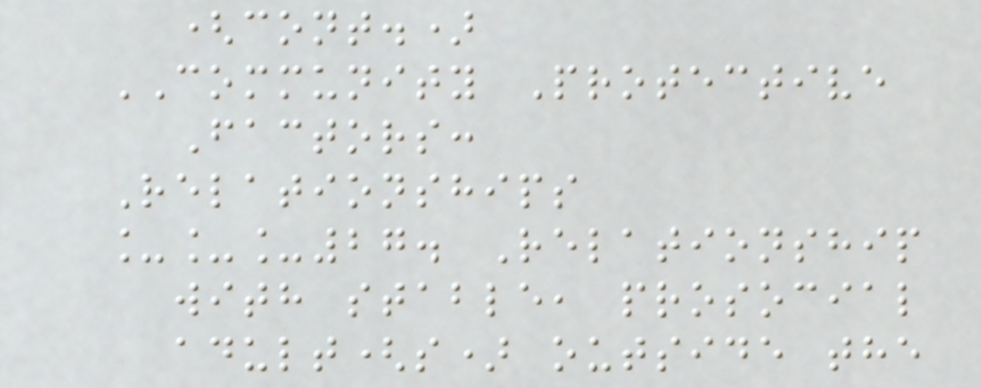(cont.)
COMMUNITY Protective
Factors:
Relationships
___27. Relationship
with stable, prosocial
adult(s) outside the
